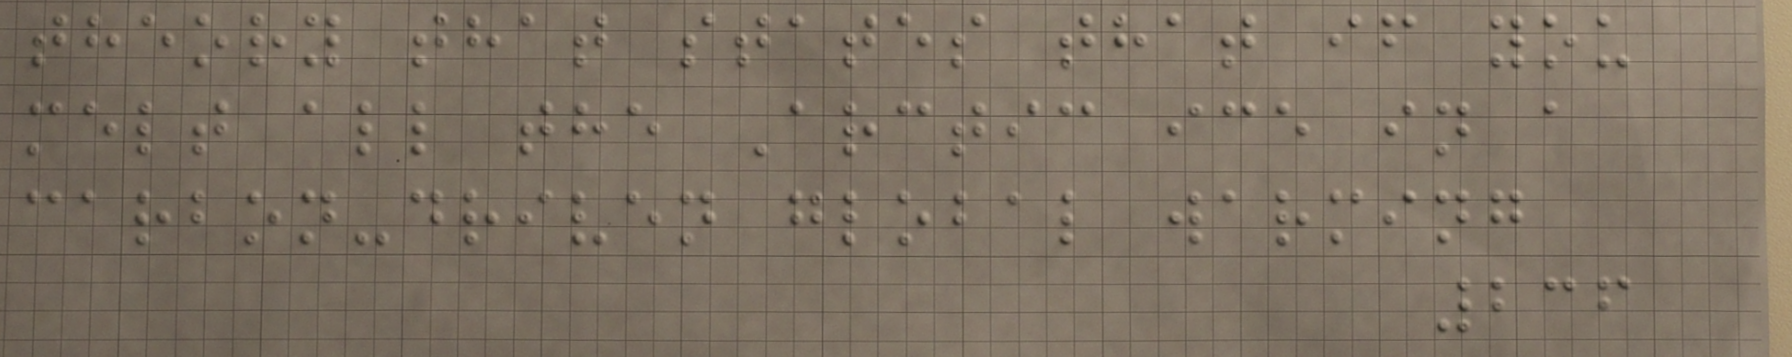theory that states that if you
melt all the Arctic ice in a
carbon-driven global warming
236
